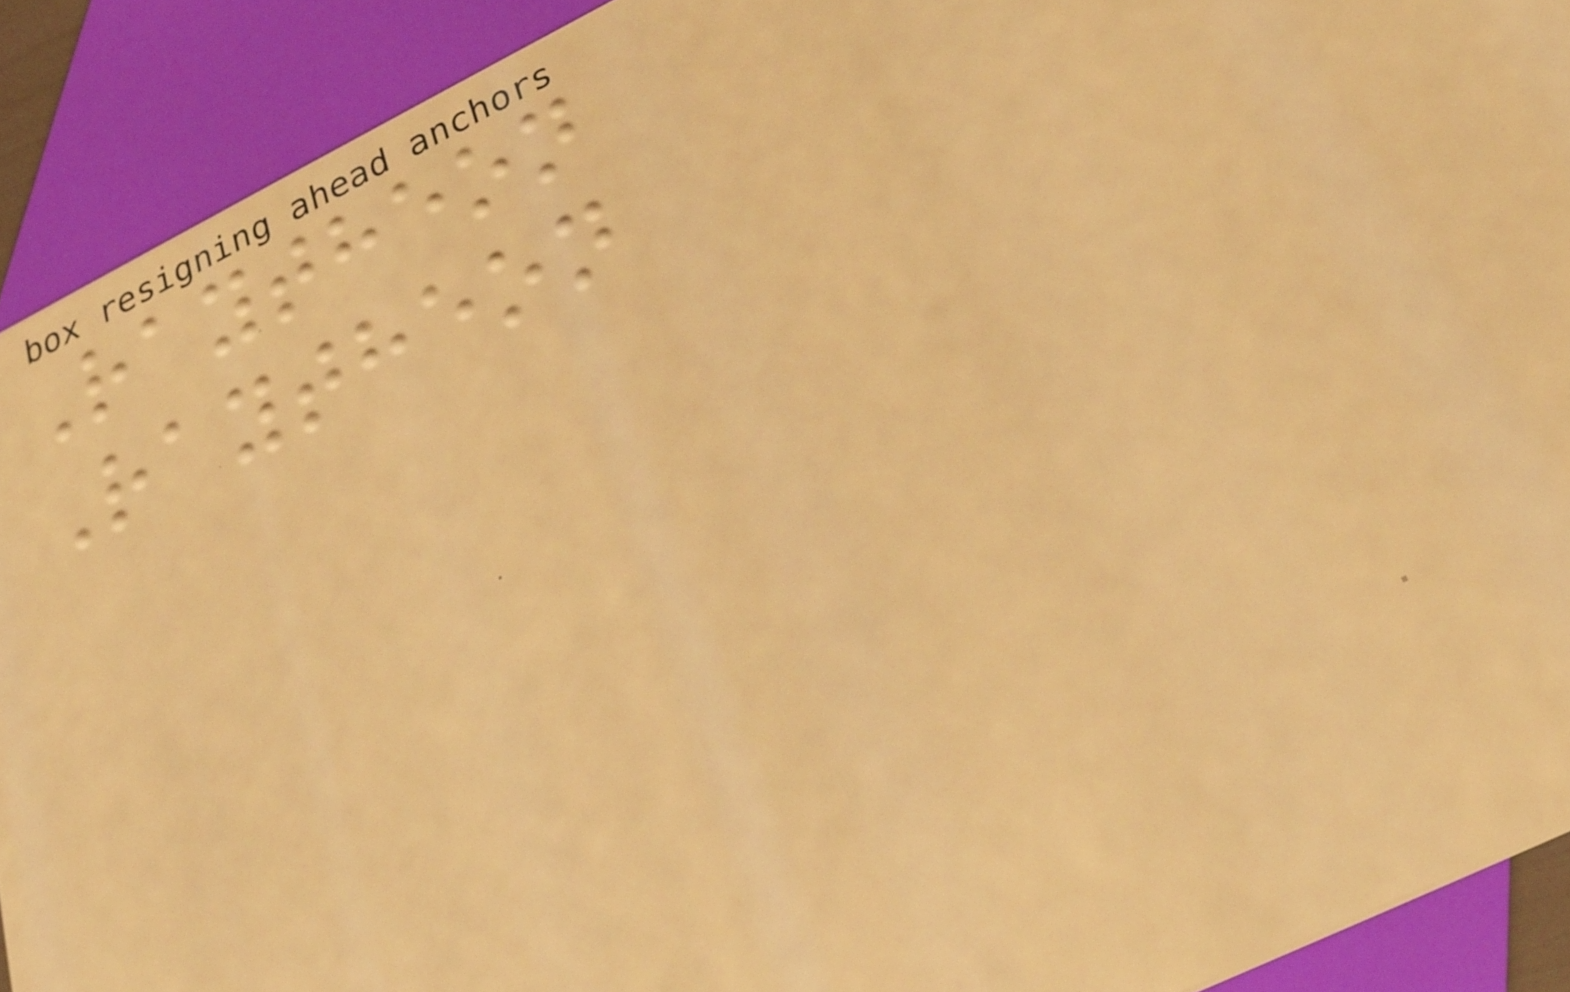Raytheon
Raytheon
